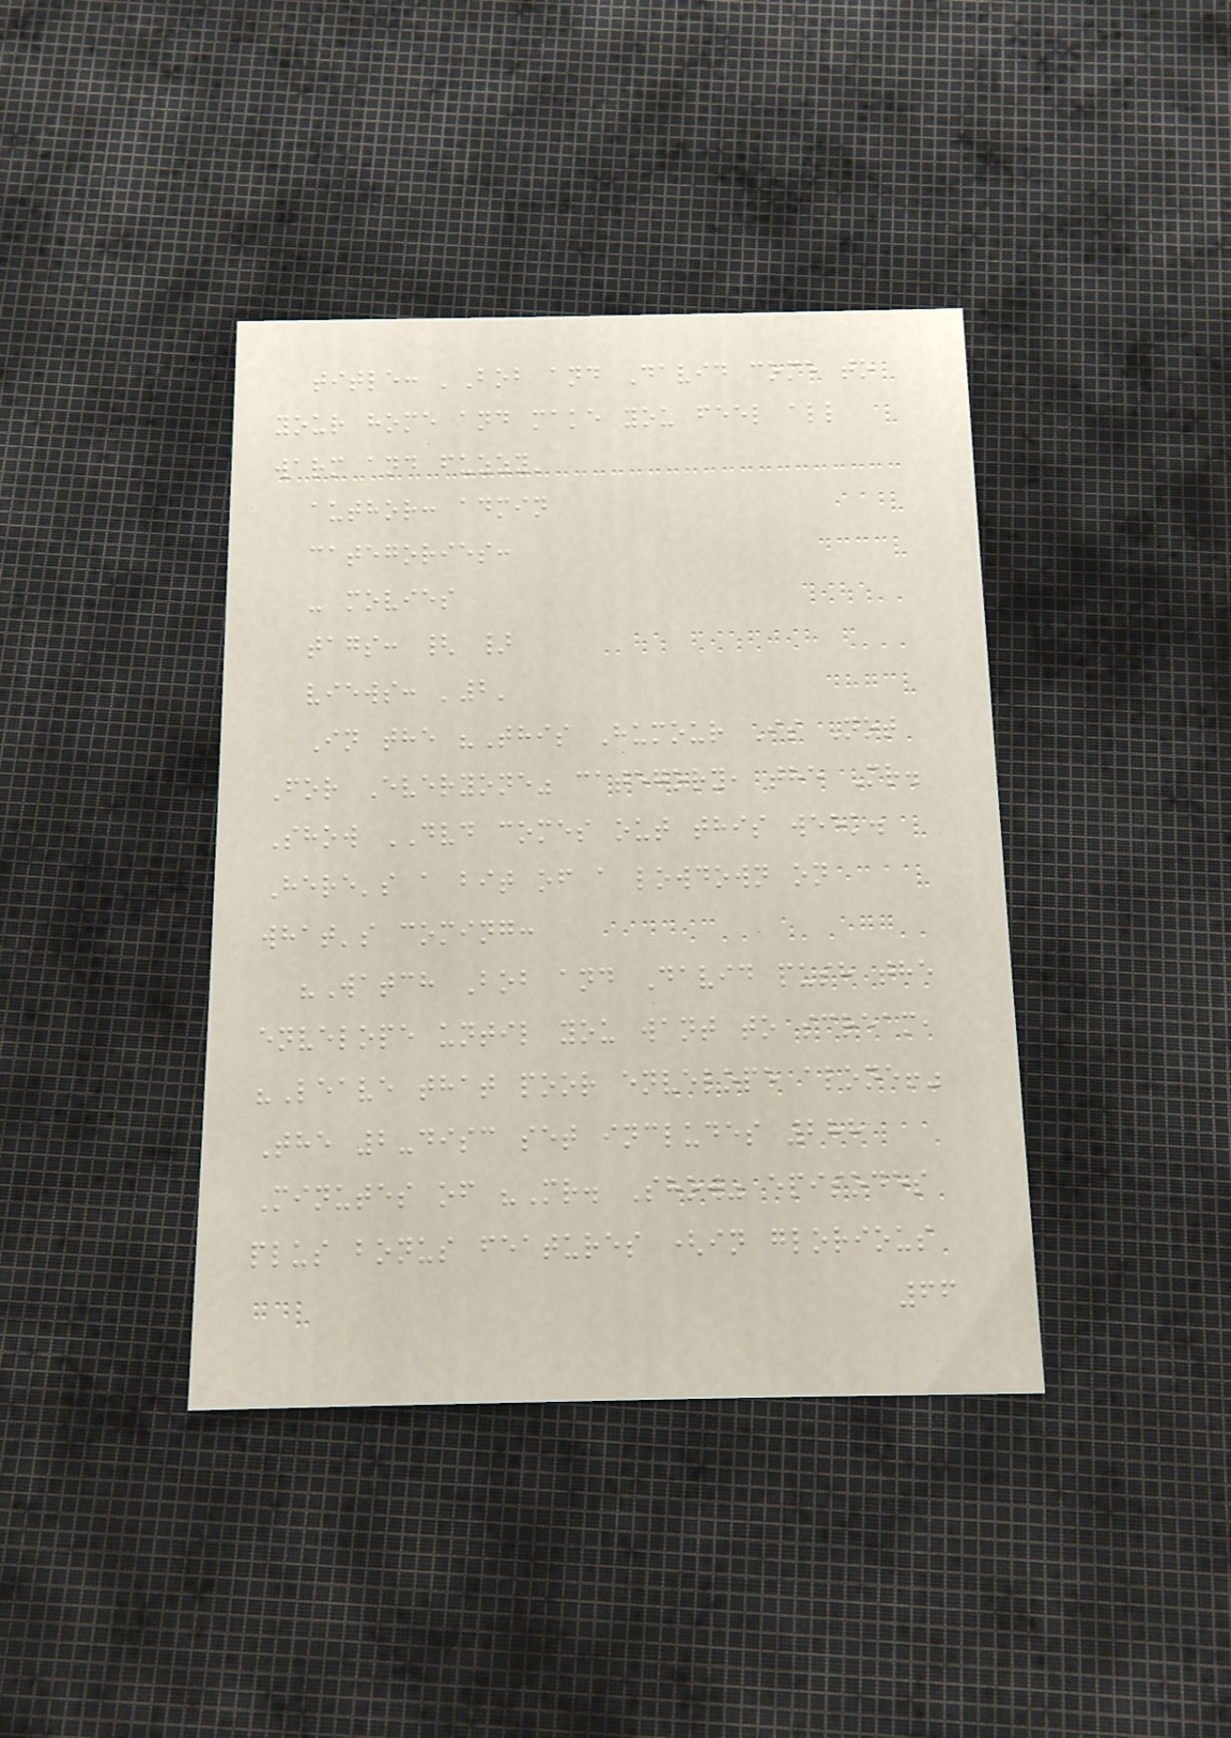title: 'Bob and David come to
your home and make you feel all
warm and fuzzy'
author: admin
categories:
- movies
tags: { }
views: '2'
In the "This Humour Is Not
For Everyone" category, the Mr.
Show DVD comes out this week.
Here's a bit of a lowdown on
what's coming:
"Watch Bob and David push the
envelope until you want to scream,
"Leave that poor envelope alone!"
The 2-disc set includes 288
Minutes of "Mr. Show" episodes
plus bonus features (in glorious
66
